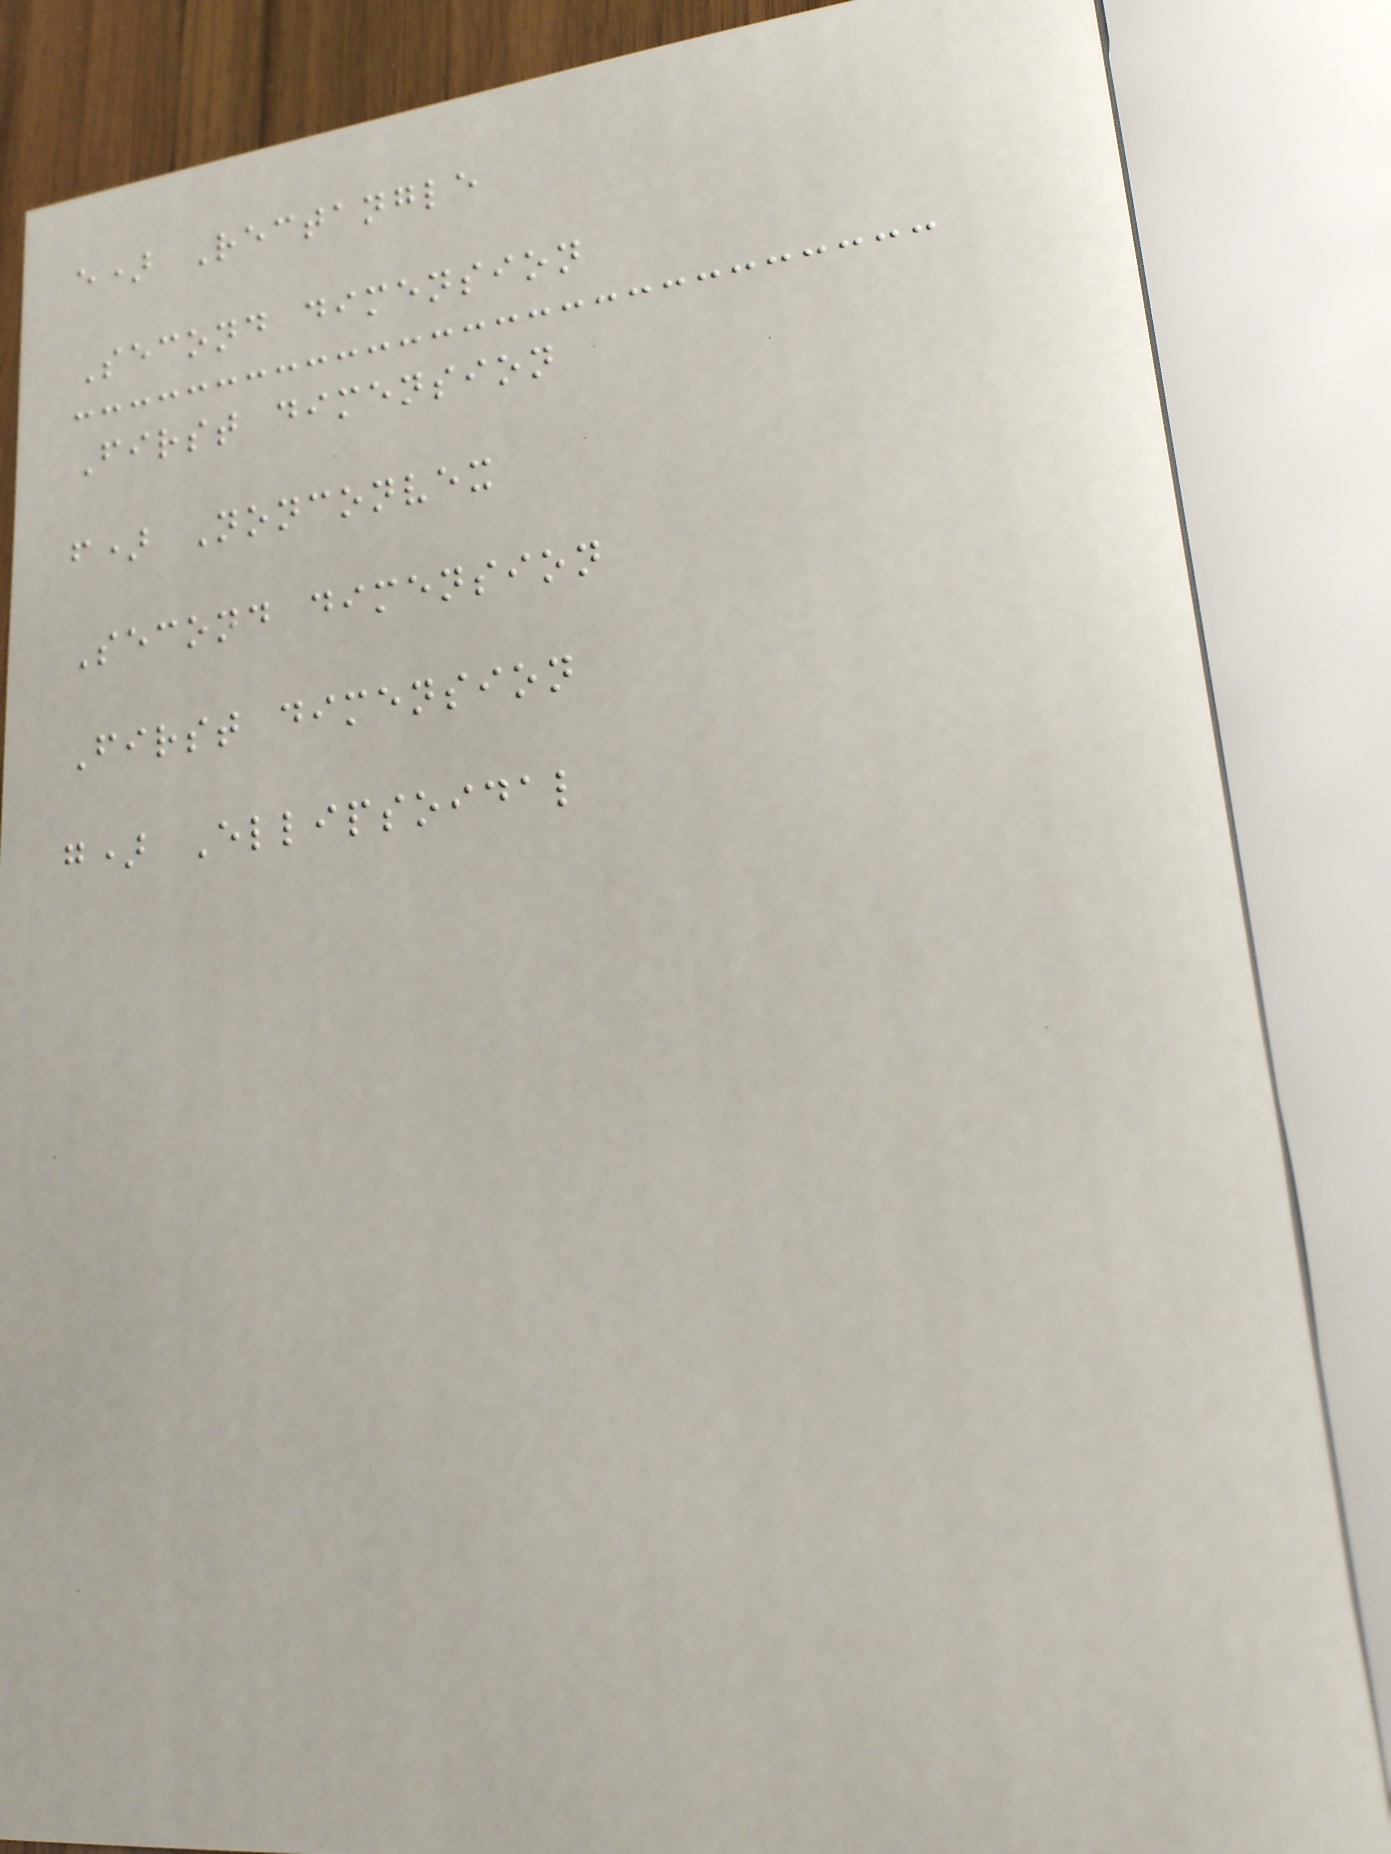e) Rectangle
Second dimension
First dimension
f) Nonconvex
Second dimension
First dimension
g) Ellipsoidal
